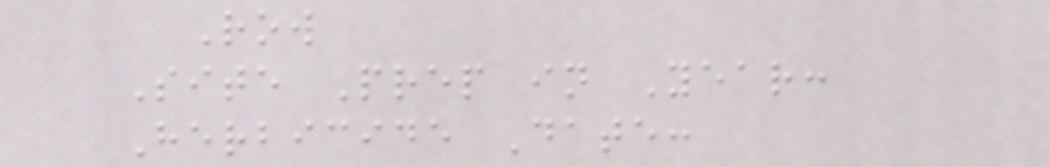Row
Site Prep in Year:
Herbicide Date:
